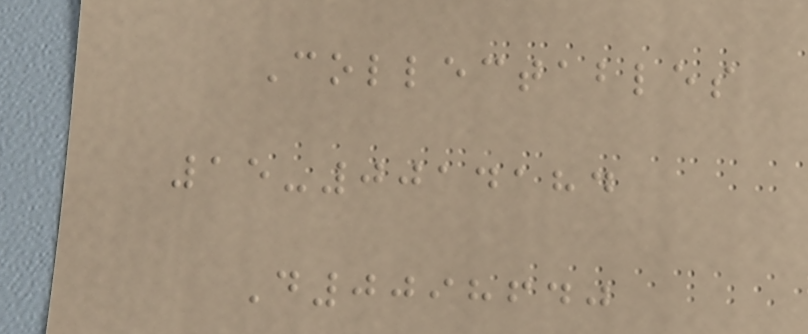Collectables
15-0014184
D0098640
